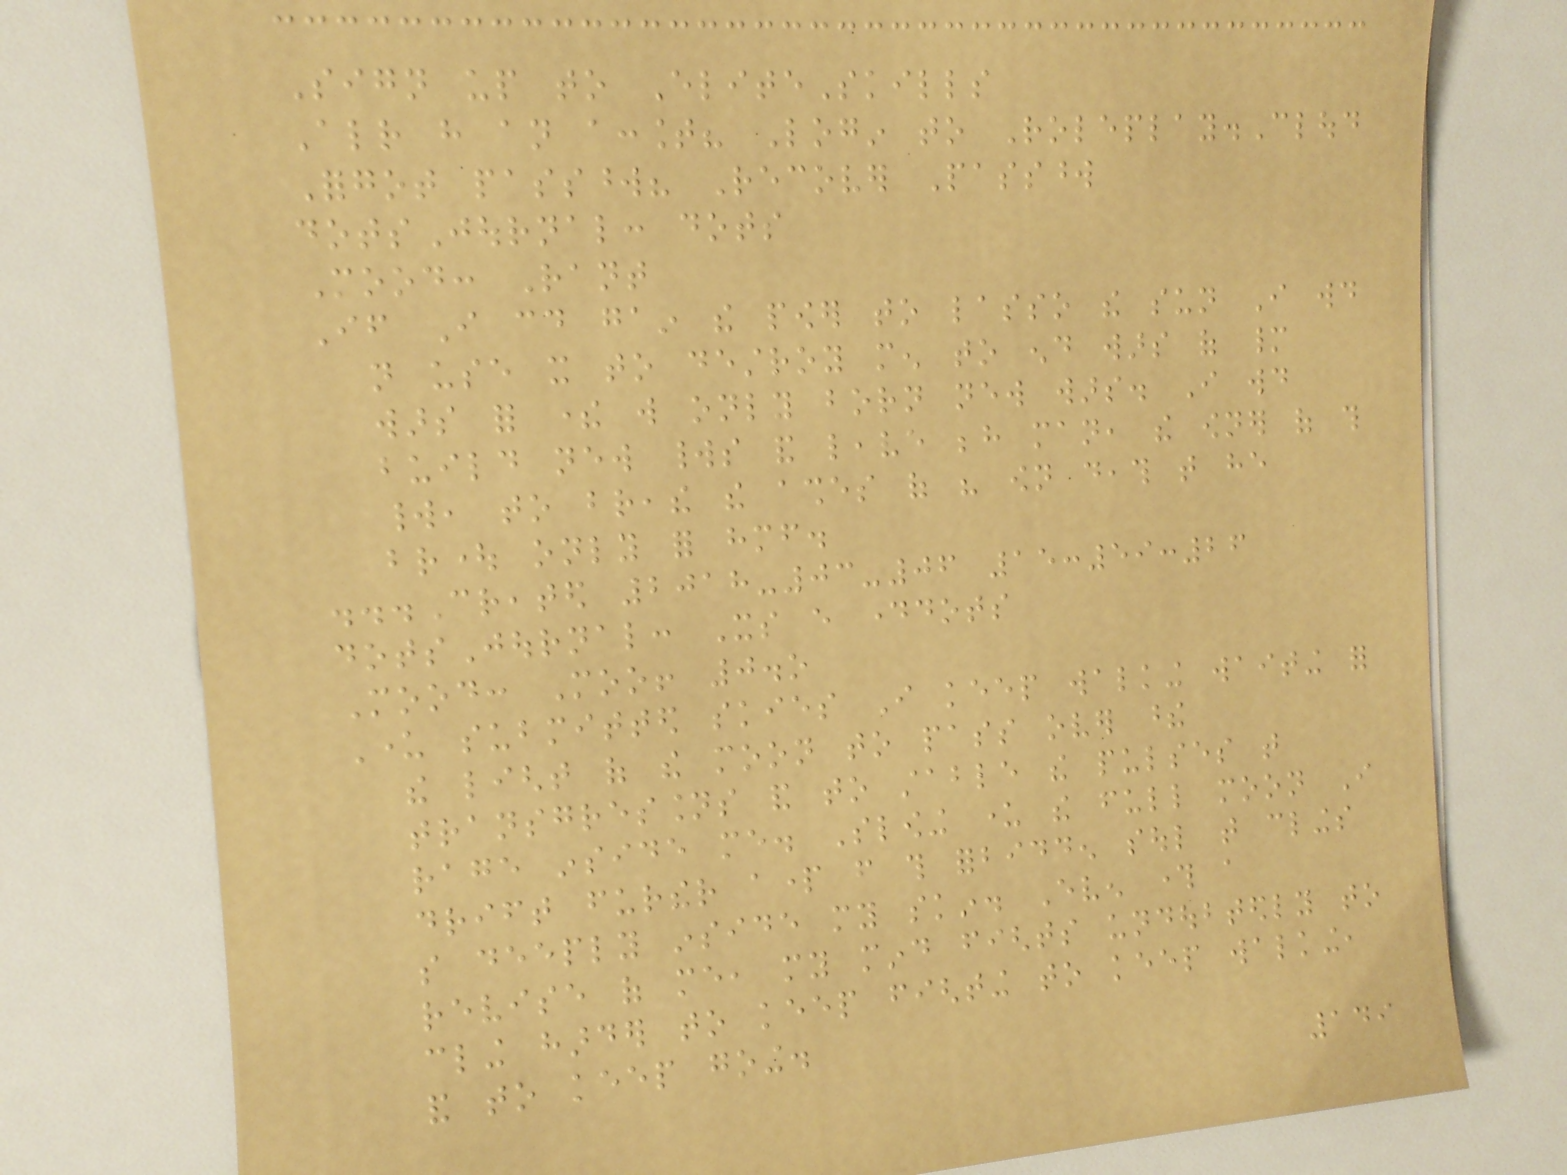Sign up to EliteSkills
Already have an account? Login to Roleplay.Cloud
Forgot password? Recover Password
dotsJournal: dots
Mood: Rant
If I could gain the power to lasso the sun I would
not use it to destroy men to end wars of many
wars for there will only born new wars. I would
build new worlds and leave behind man, the owner of this
world, to breathe the ashes of his own death that he
brought only for himself.
...Created 2018-03-06 15:59:26
dotsJournal: Its every daydots
Mood: Moo! 0.o
Under submitted skies I keep walking waiting for
the light of the moon to pass over these
transgressions and to stable the pulses that
rage inside me. Slowing under the full moon I
drift further apart from this forbidden soul that clings
so deeply inside my skin. Even through a
revise of me, my mind fights undoubtedly to
cling harder to keep fighting to keep walking,
and to keep going.
149
